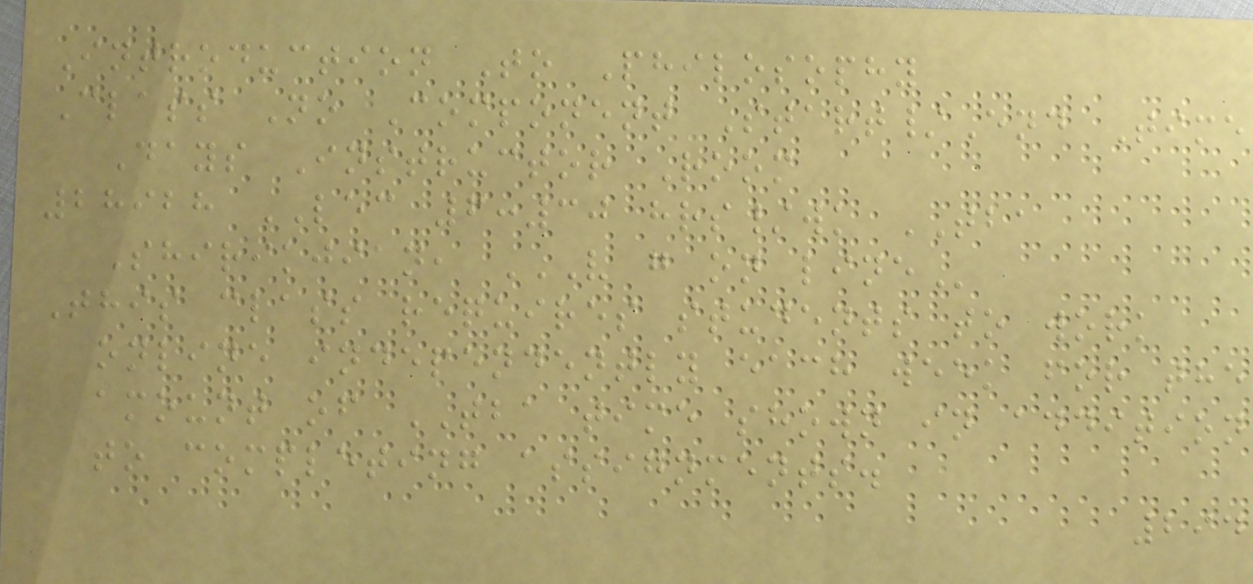Introduction To Philosophy
Class No Component Start/End Time
Days Instructor Room
28928 LEC 6:30 hrs/wk TBA
Shirikjian, V G ON LINE
This class requires students to work
online independently each week for the
amount of TBA time shown in addition
to completing assignments.
294
